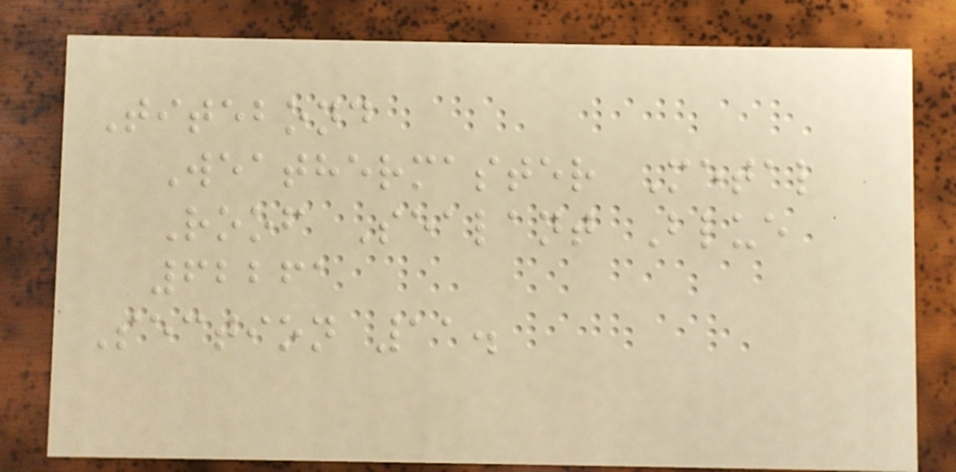Titebond
Weathermaster Metal
Roof Sealant Blue
62261
Section 11.
